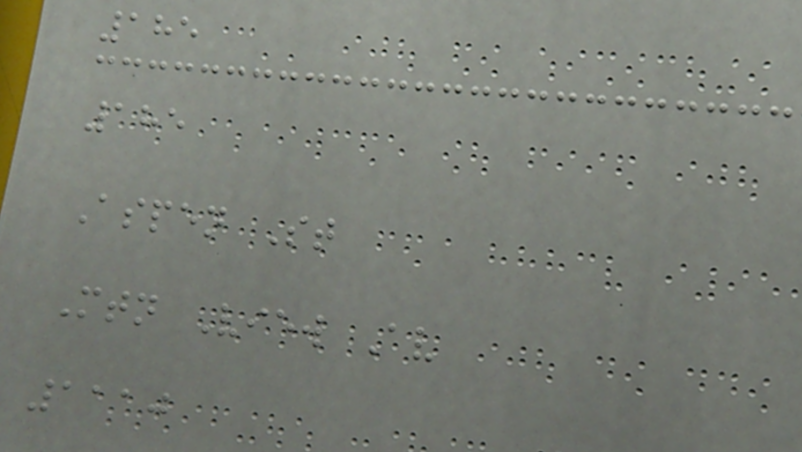185
185
Aspen St
Mtn View Av
1110
